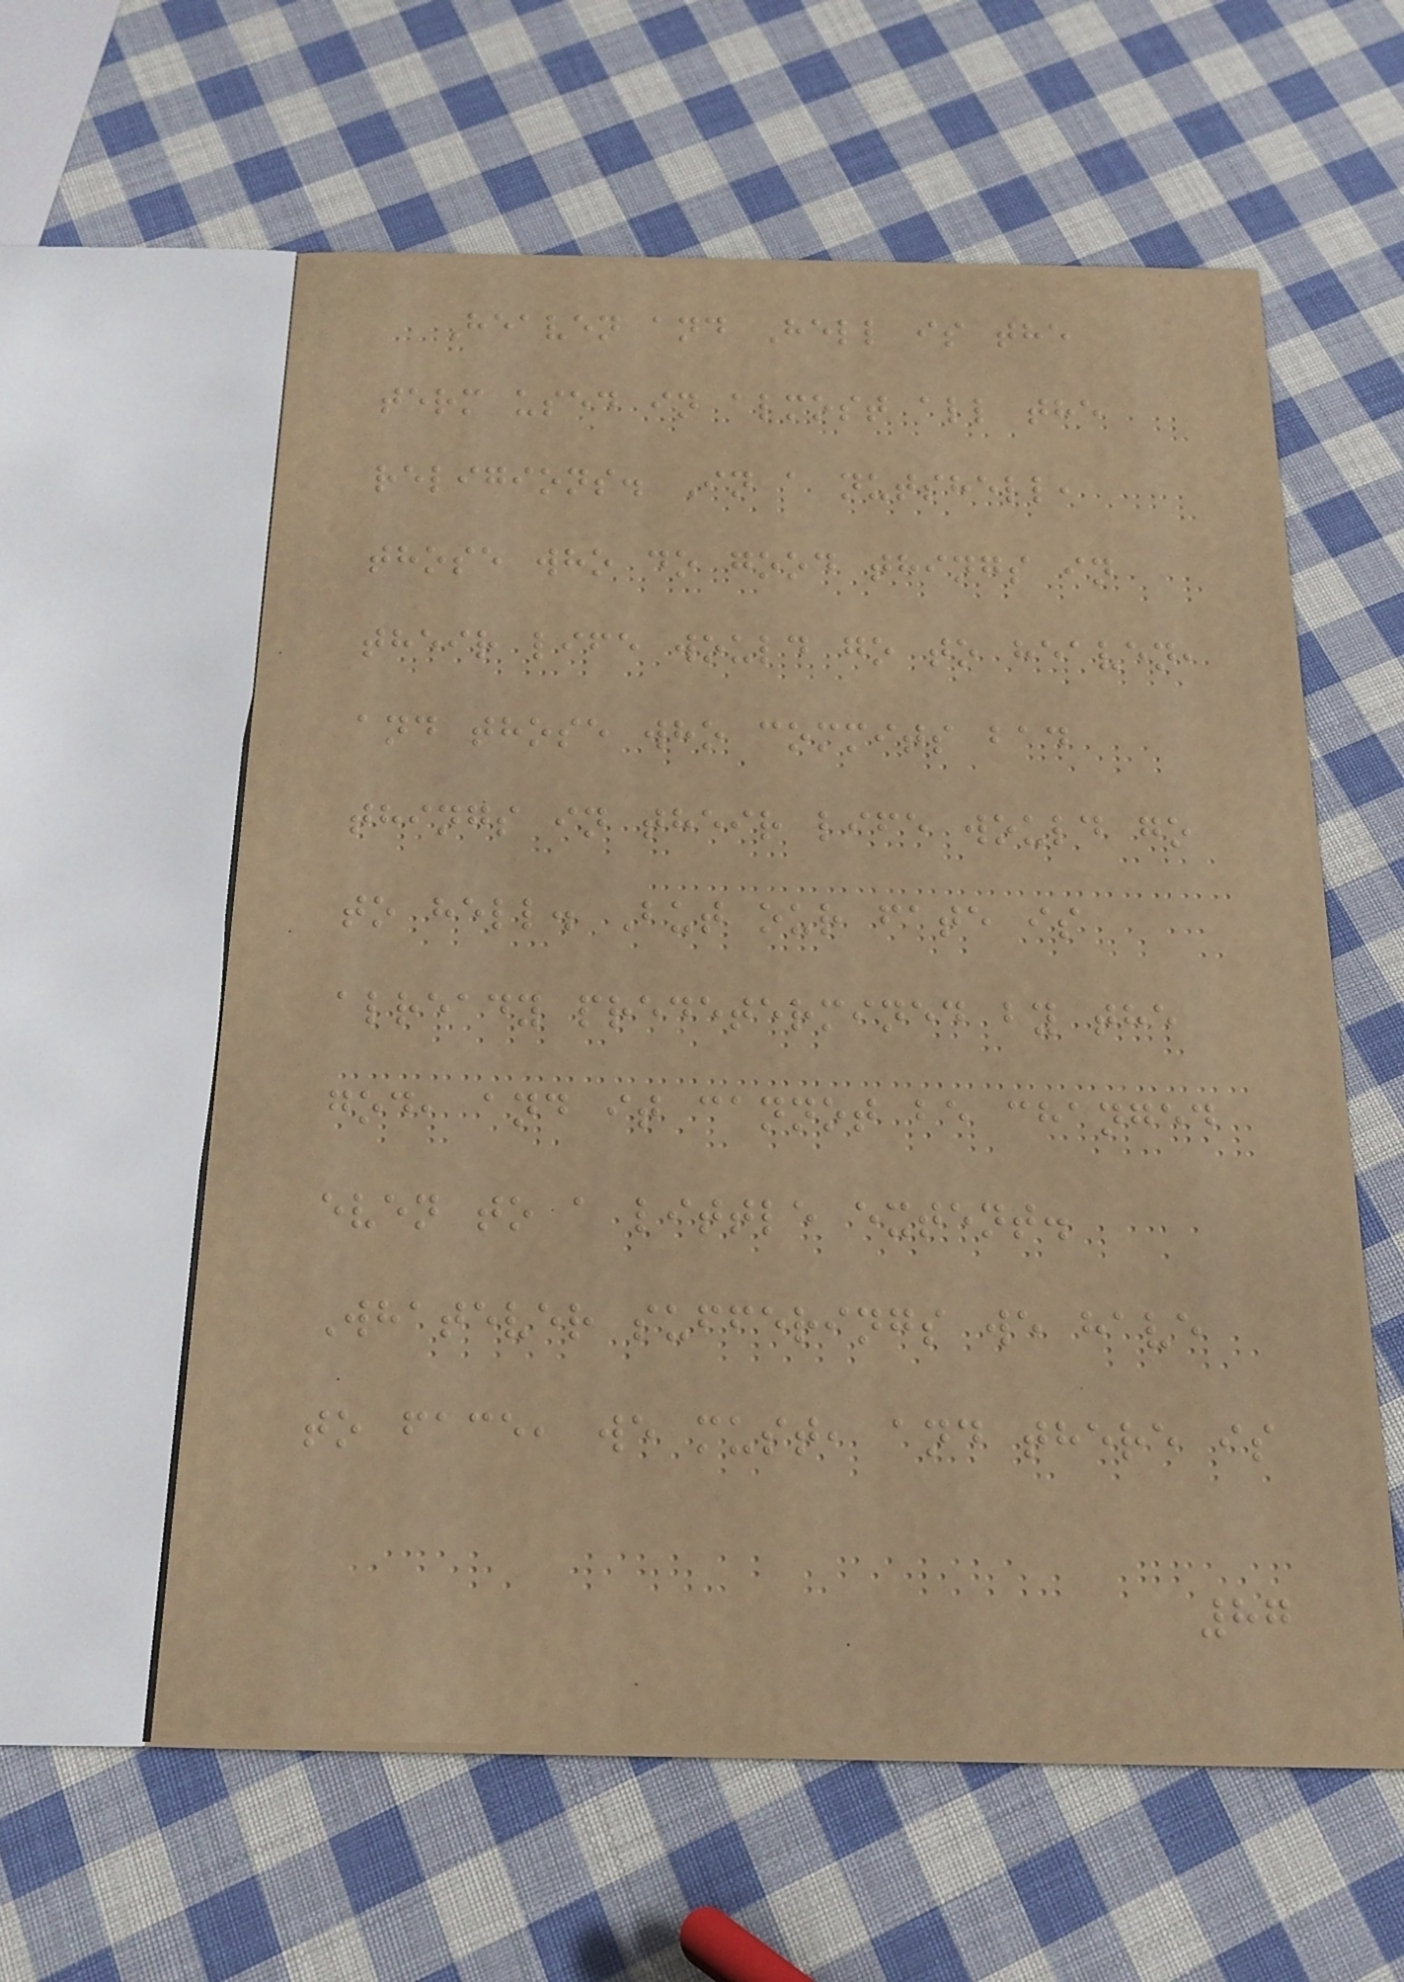Heaven and Hell is the
term used in almost all the
religions. In a nutshell,
those who do good things in
their life would go to heaven,
and those who commits bad
things in their life would go
to hell. But our fate is
already predetermined by the
god, and it cannot be changed
even to a little extent.
Whatever sufferings we have
to face, we must, and there is
87
